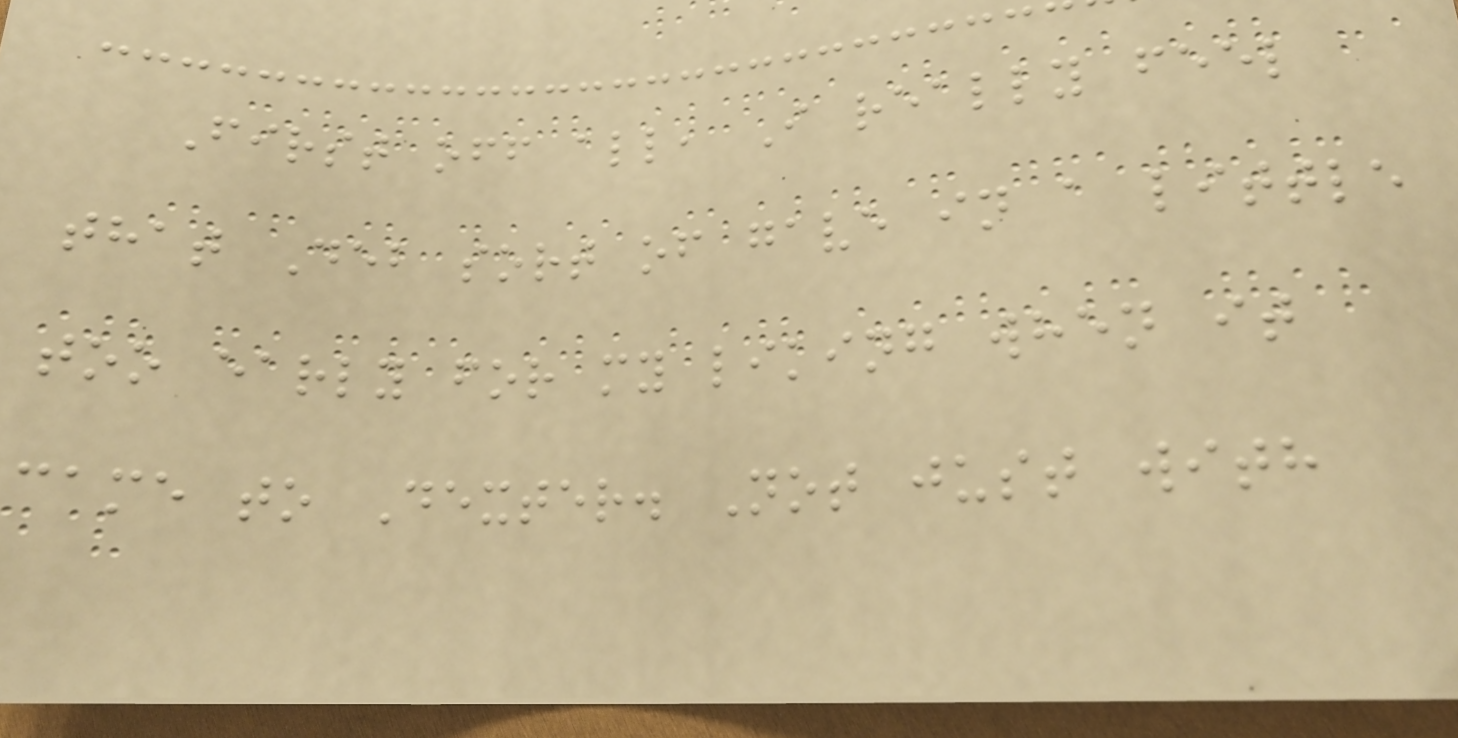First off all, I really feel
that Deb sort of gave in a little
too early for my liking when it
came to Dexter. Not just with
